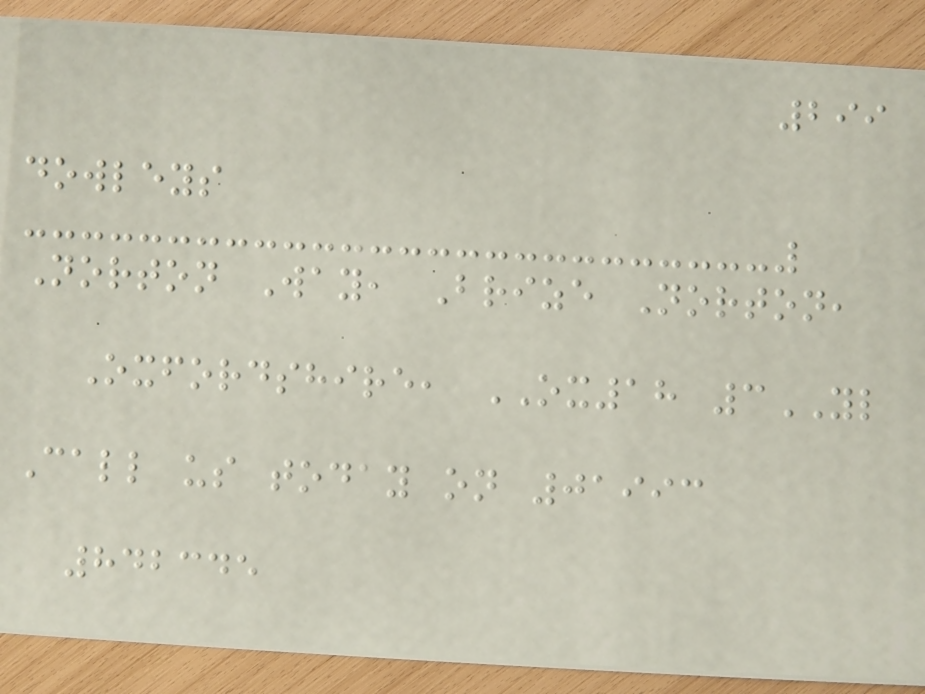299
dowleys
Norton Way, Brize Norton,
Oxfordshire, OX18 3YL
Call us today on 01993
842345
